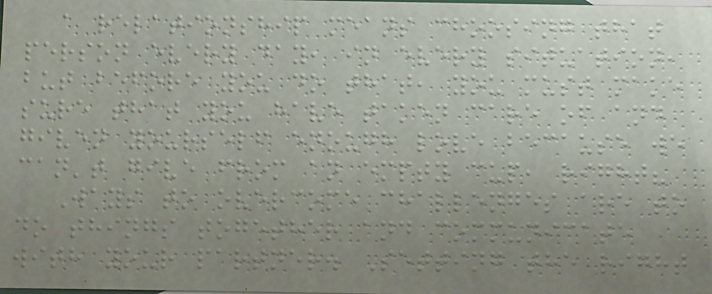a relationship means choosing that
person every day, in every situation,
but before you do that, you must make
sure that you have taken care of and
given yourself enough love because we
can't give from an empty cup, right?
Ways to overcome challenges are to
do things together and communicate
with your partner. Setting the right
